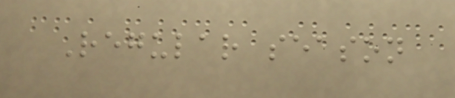Regular season
